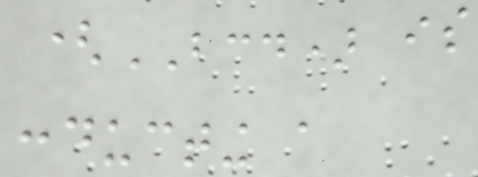(BCD) is
conducting a
